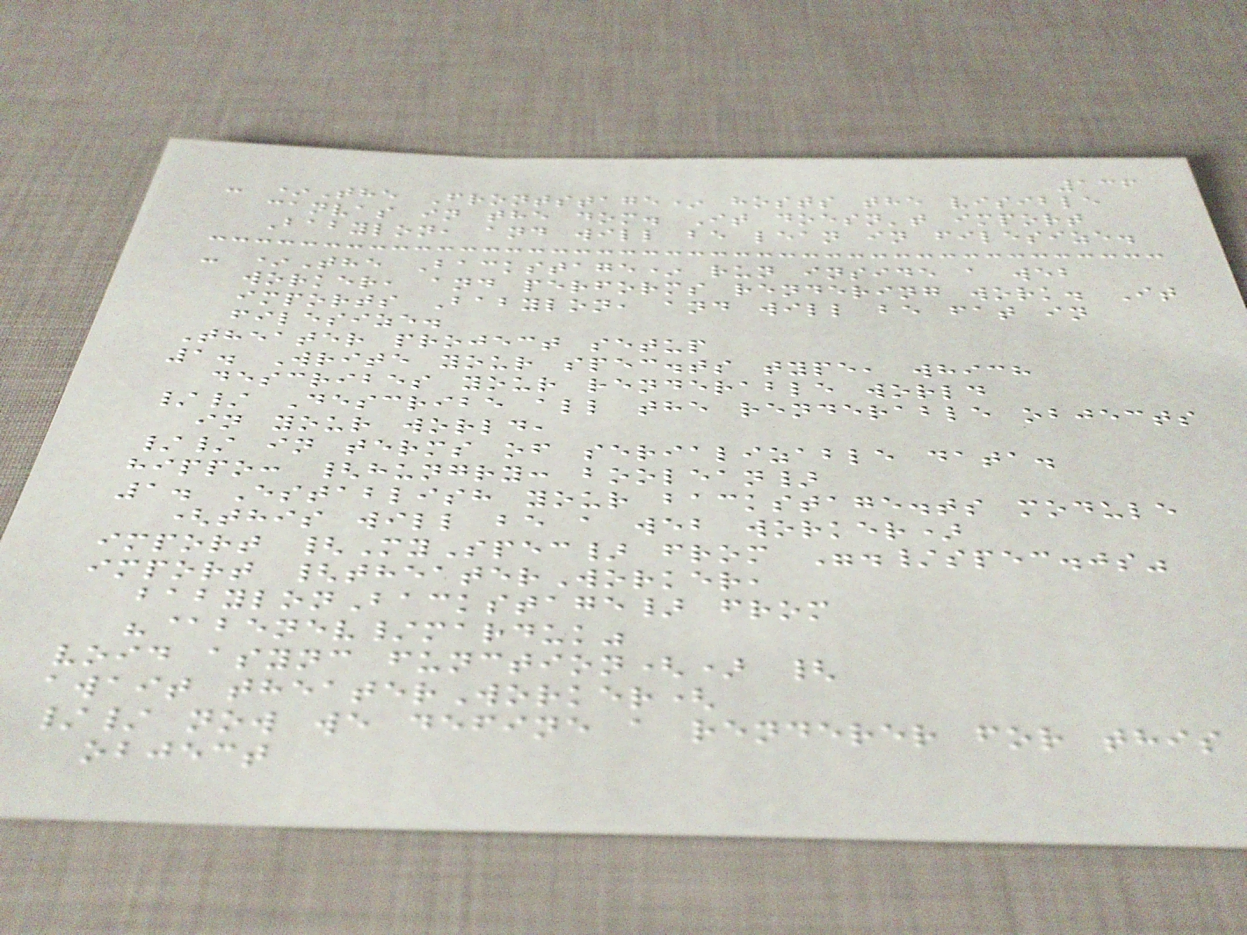136
- *The Frontstage* hosts the visible
canvas in the dom. It doesn't import
Babylon, and will be lean in filesize.
- *The Backstage* run inside a web
worker, and performs rendering work. It
imports Babylon, and will be fat in
filesize.
Theater project setup
1. Write your spec.ts type, which
describes your renderable world
// Describe all the renderable objects
in your world,
// in terms of serializable data.
hippo: {hungry: boolean}
1. Establish your backstage.ts module
(this will be a web worker)
import {MySpec} from "./spec.js"
import {theaterWorker,
babylonBackstage} from
"@benev/marduk"
void async function() {
await theaterWorker(
// now we define a renderer for this
object
